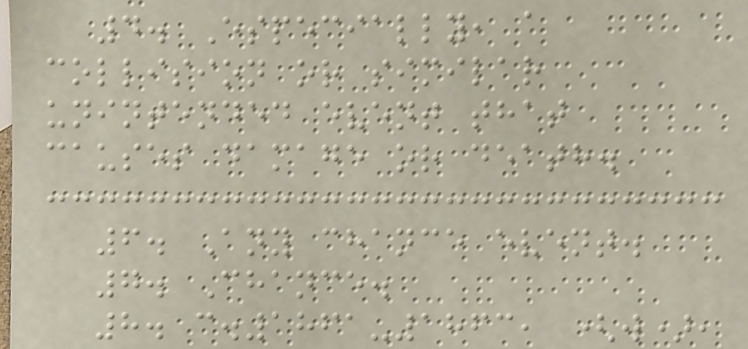4. Especially, a
collision or similar
unintended event that
causes damage or death.
6. Any chance event.
7. Chance.
8. c.1861-1863, (w),
